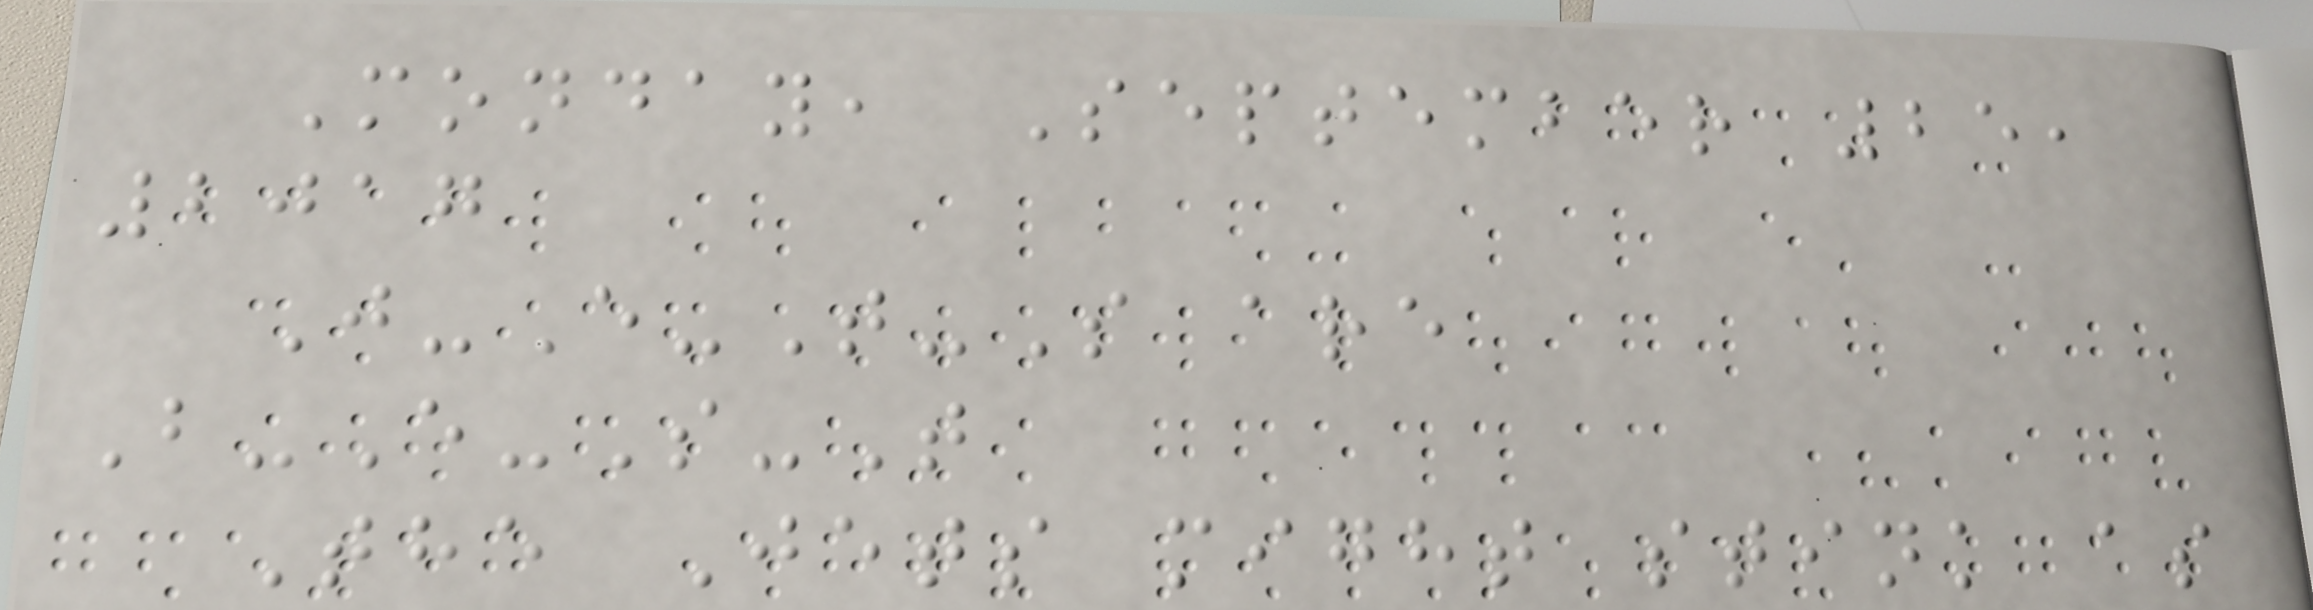Monday, September 25,
2017
J-E-T-S are
B-E-S-T
The Jets might stink as
